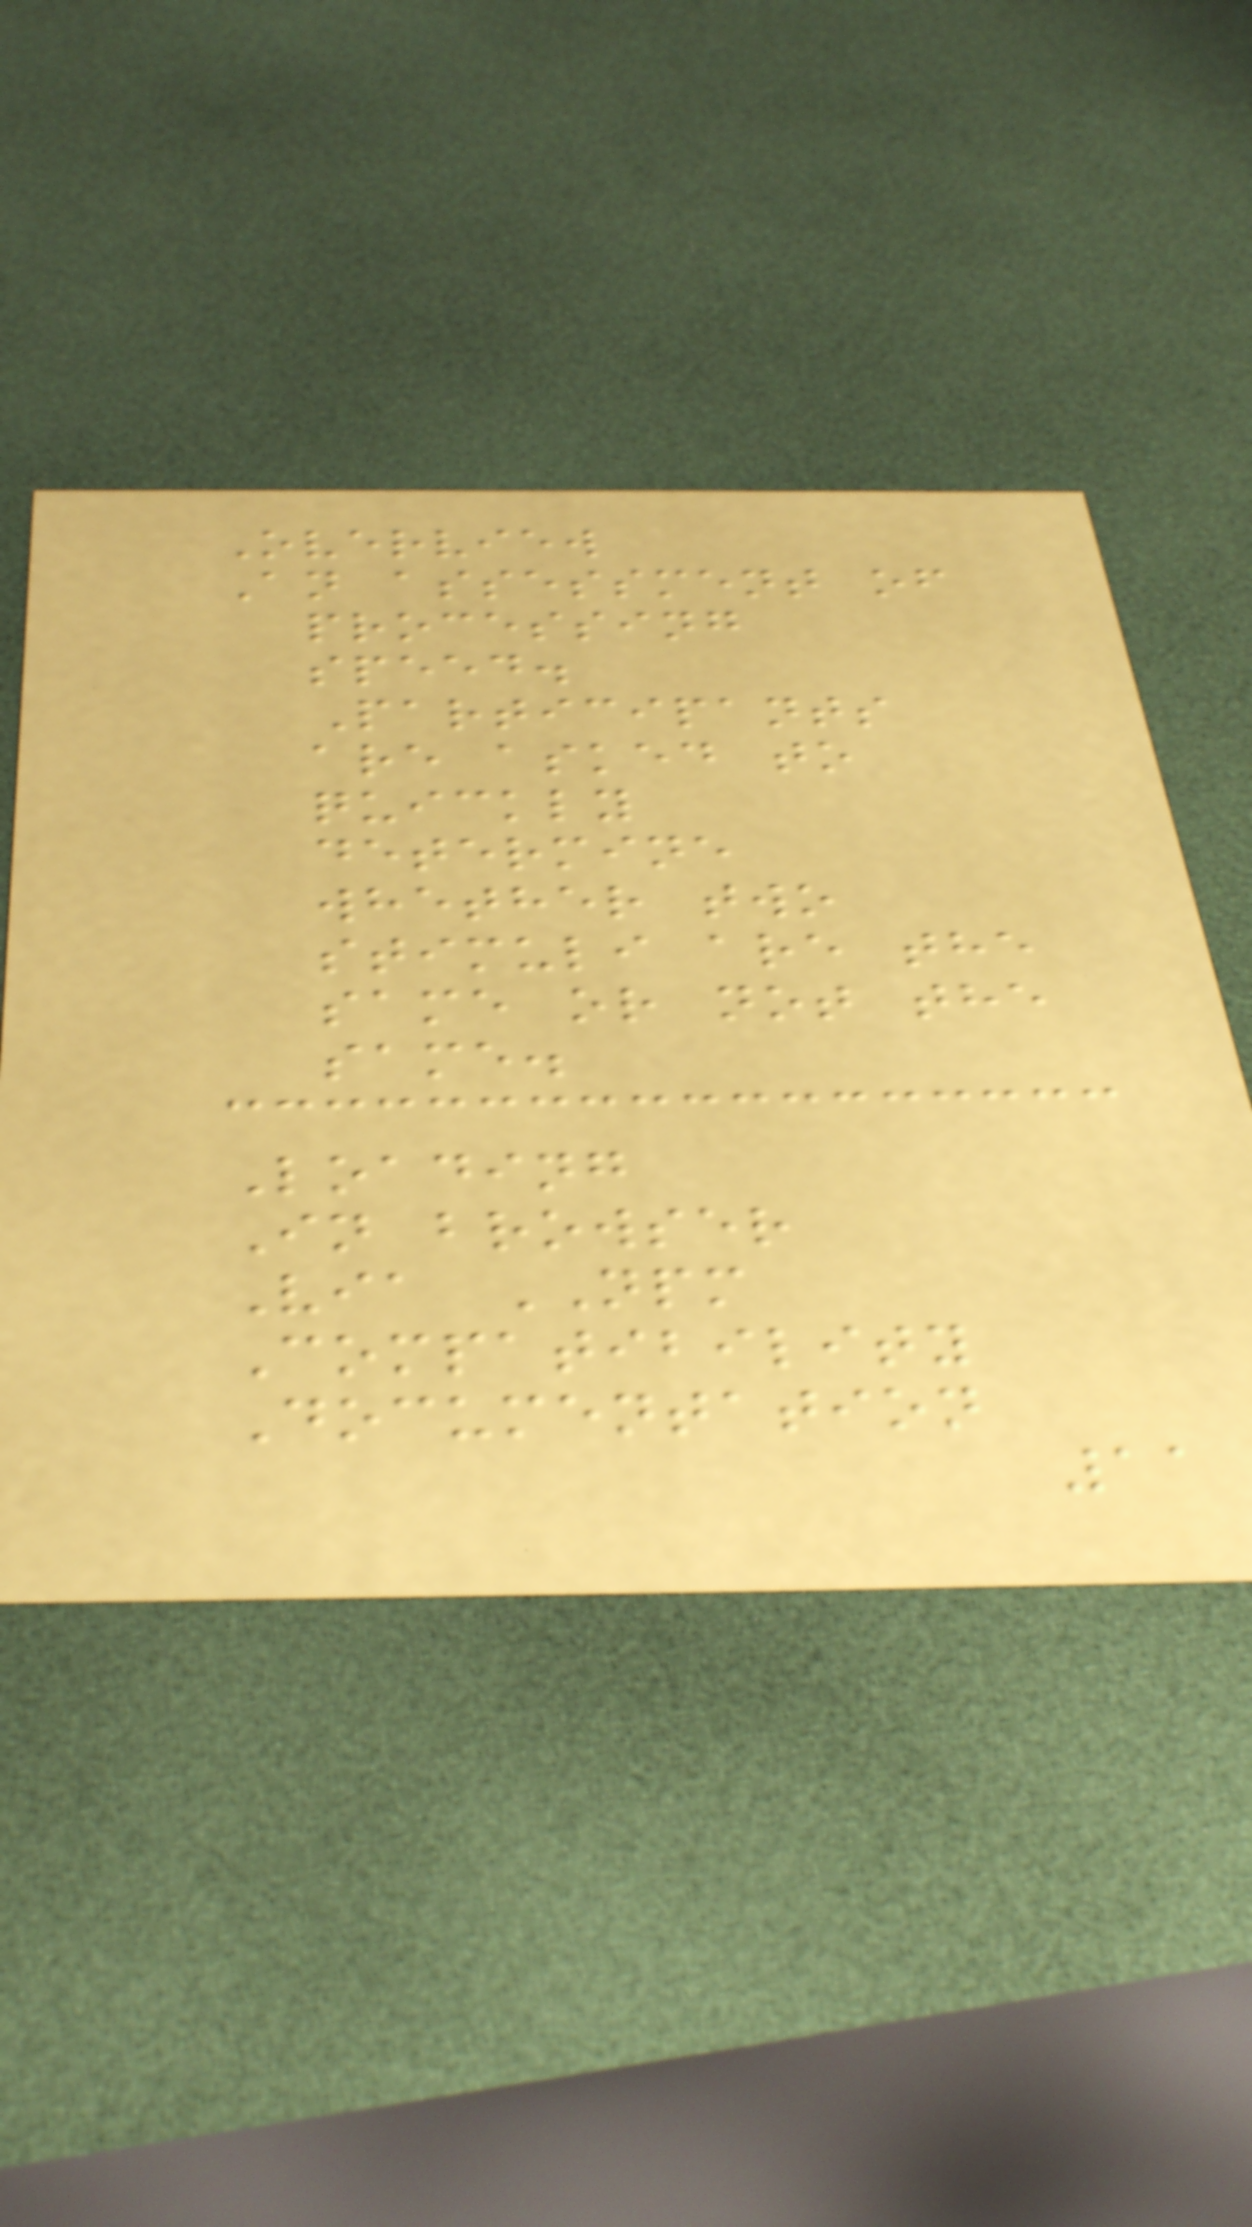Overview
An assessment of
processing
speed.
Participants
are asked to
quickly
determine
whether two
stimuli are the
same or not the
same.
Loading
In browser
Via NPM
Compatibility
Documentation
11
